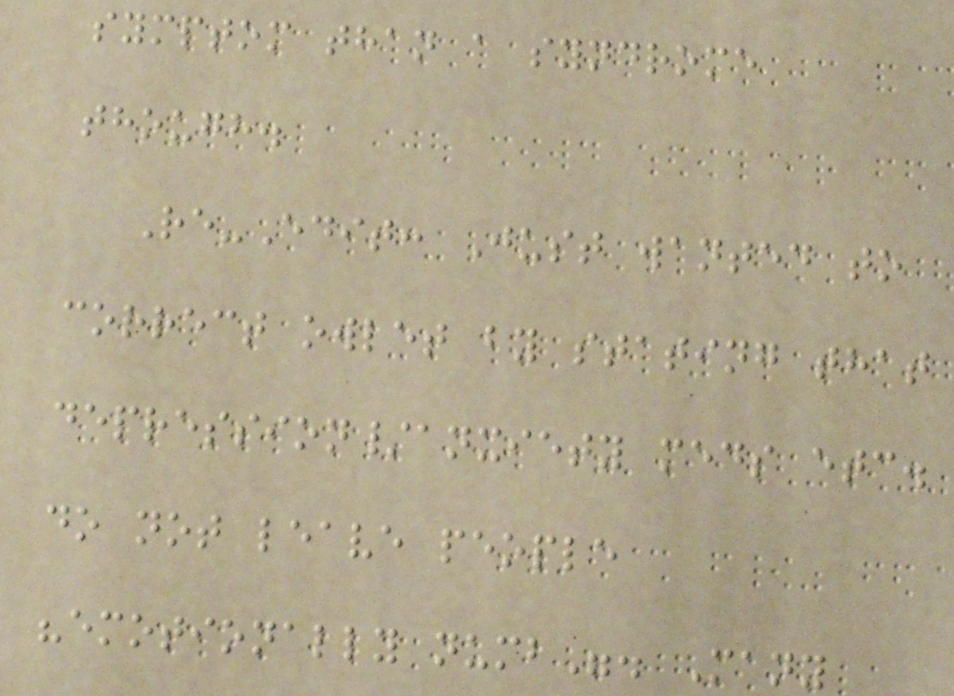symptom than a syndrome
though.
Re-Edit: Just wanted to
correct owlet by stating that
depression/anxiety meds etc.
do not leave people
"emotionally numb". Many
